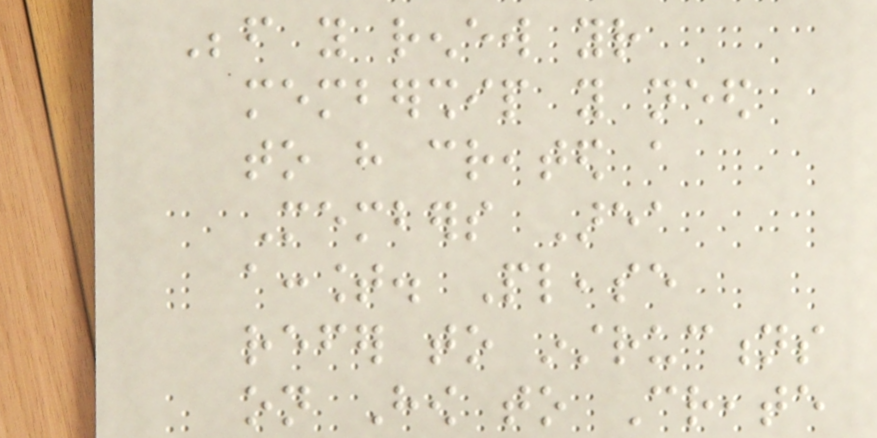Before you renew your
membership you need
to have created a
Members Area
account. Please
refer to instructions
on How to Create
